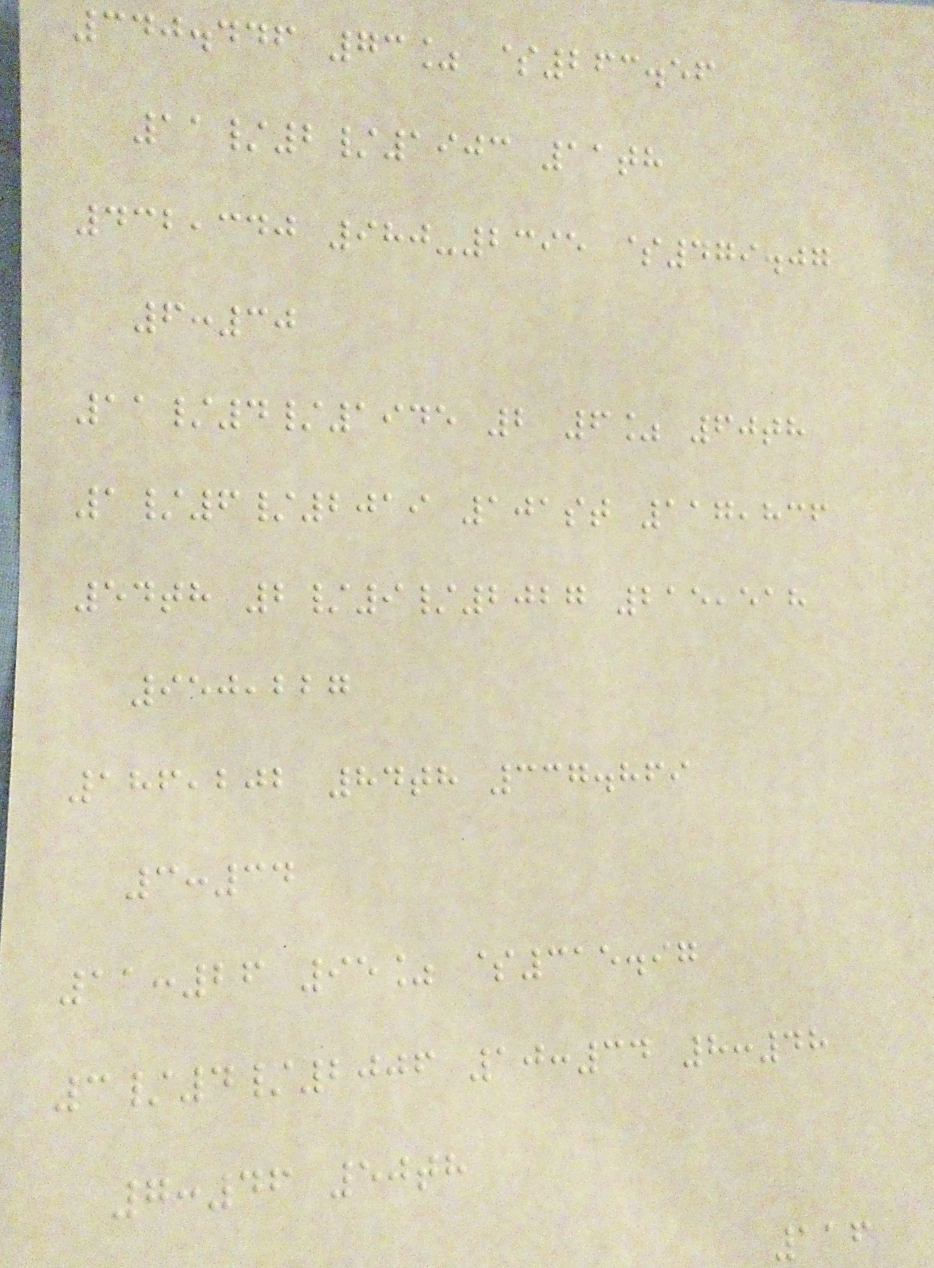340.446 73% $263.56
11/2/1903 11th
432,340 980-2395 $479.07
6:30
11/4/1945 2 6% 60th
1/6/2019 101st 117,836
54th 2/9/2027 215,518
950,227
186,202 84th 337.869
3:34
11:26 95% $315.97
3/4/2006 10:34 8:48
7:46 50th
116
